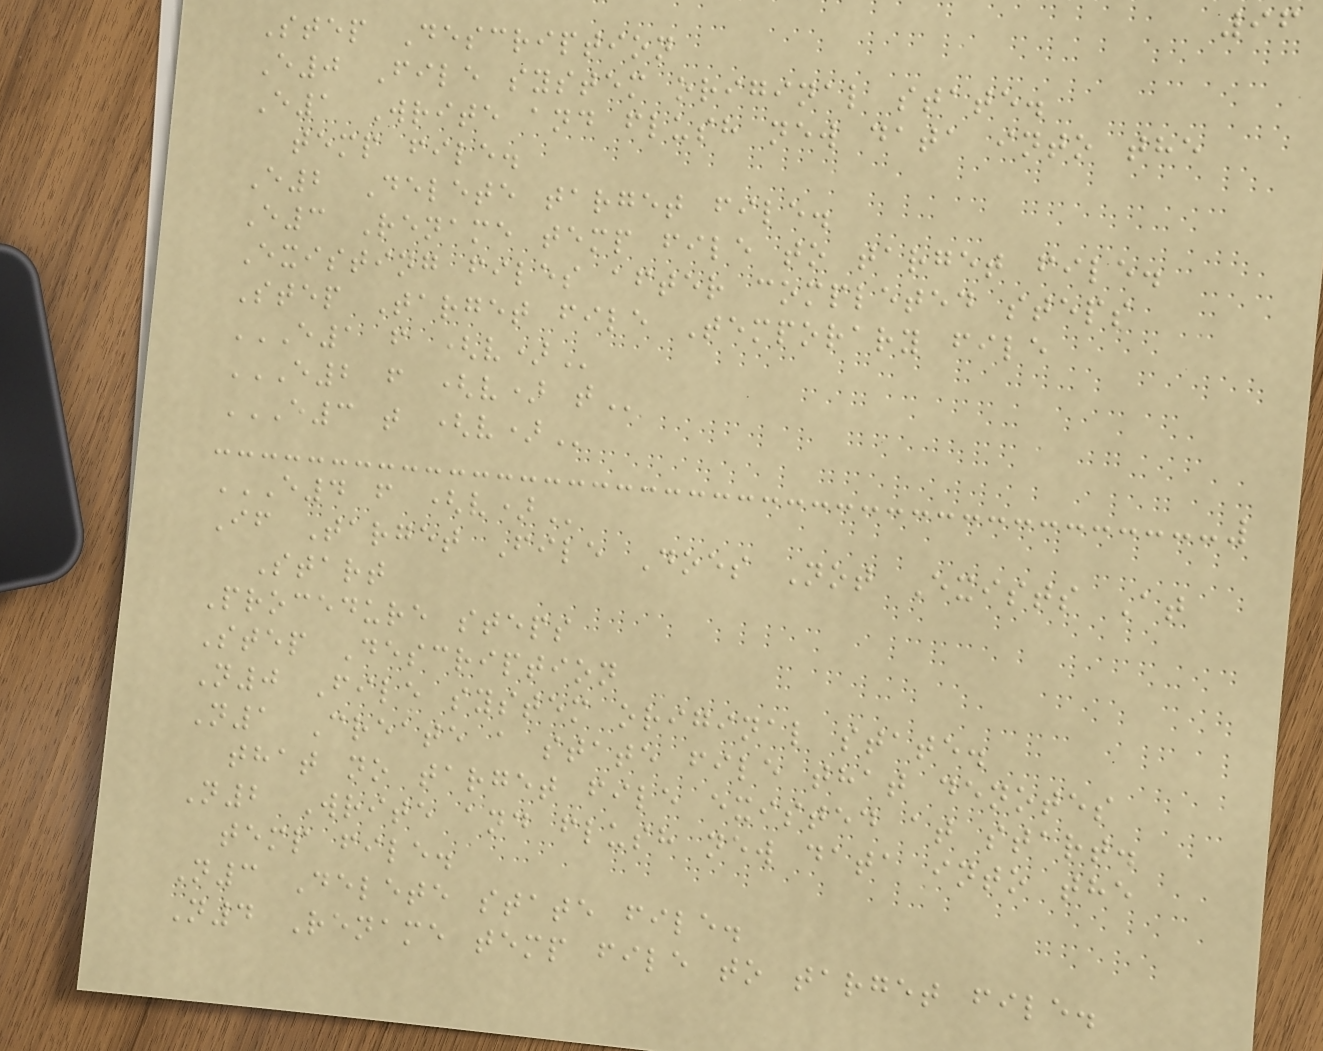96
Step Description
E0 File system original state.
E1 Write and flush new data into the
temp file.
E2 Delete target file.
E3 Rename temp file to target file.
Existing files after completed steps
Step Target file Temporary file
E1 F (V)
E2 F (V) T
E3 T (V)
E4 F (V)
If Target File Does Not Exists At
Start
Procedure steps
Step Description
N0 File system original state.
N1 Create a state file that denotes
that no target file existed at start.
N2 Write and flush new data into the
temp file.
N3 Delete state file.
N4 Rename temp file to target file.
